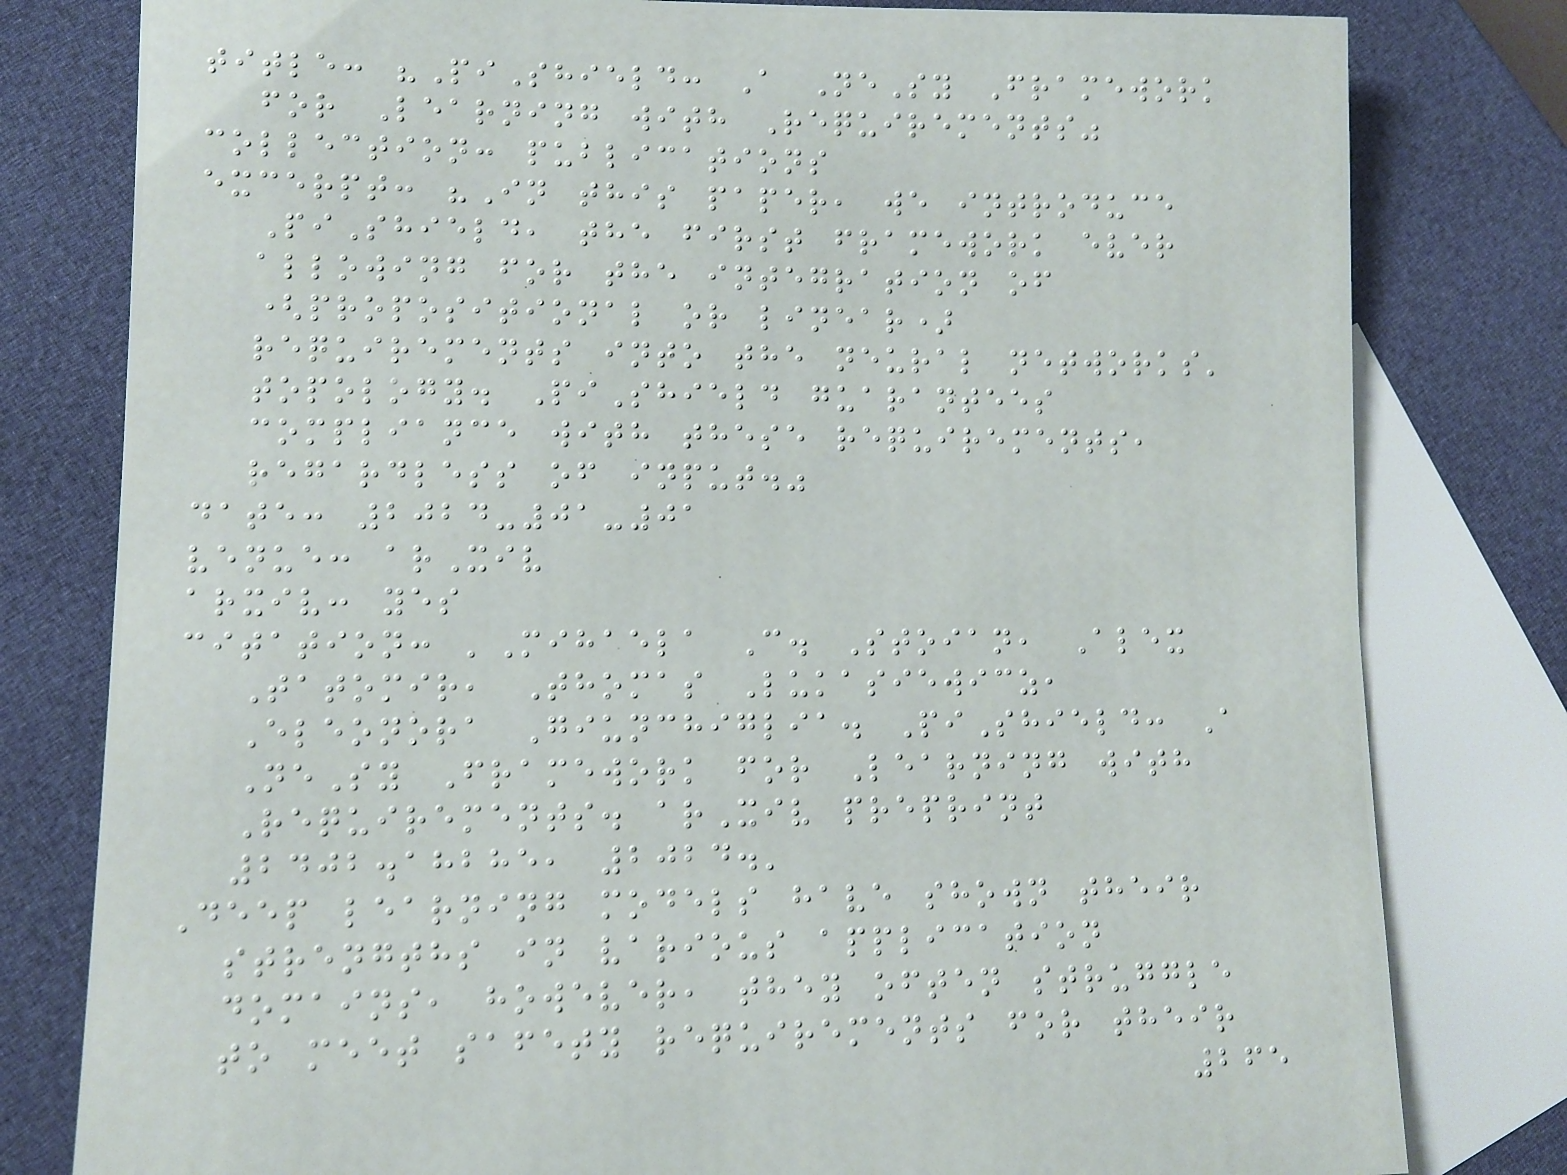title: "PiShield: A NeSy Framework
for Learning with Requirements"
collection: publications
excerpt: "In this paper, we introduce
PiShield, the first framework ever
allowing for the integration of
(propositional or linear)
requirements into the neural networks'
topology. PiShield guarantees
compliance with these requirements,
regardless of input."
date: 2024-01-01
venue: arXiv
arxiv: yes
citation: 'Mihaela C. Stoian, Alex
Tatomir, Thomas Lukasiewicz,
Eleonora Giunchiglia. PiShield: A
NeSy Framework for Learning with
Requirements. arXiv preprint
2402.18285, 2024.'
Deep learning models have shown their
strengths in various application
domains, however, they often struggle
to meet safety requirements for their
265
